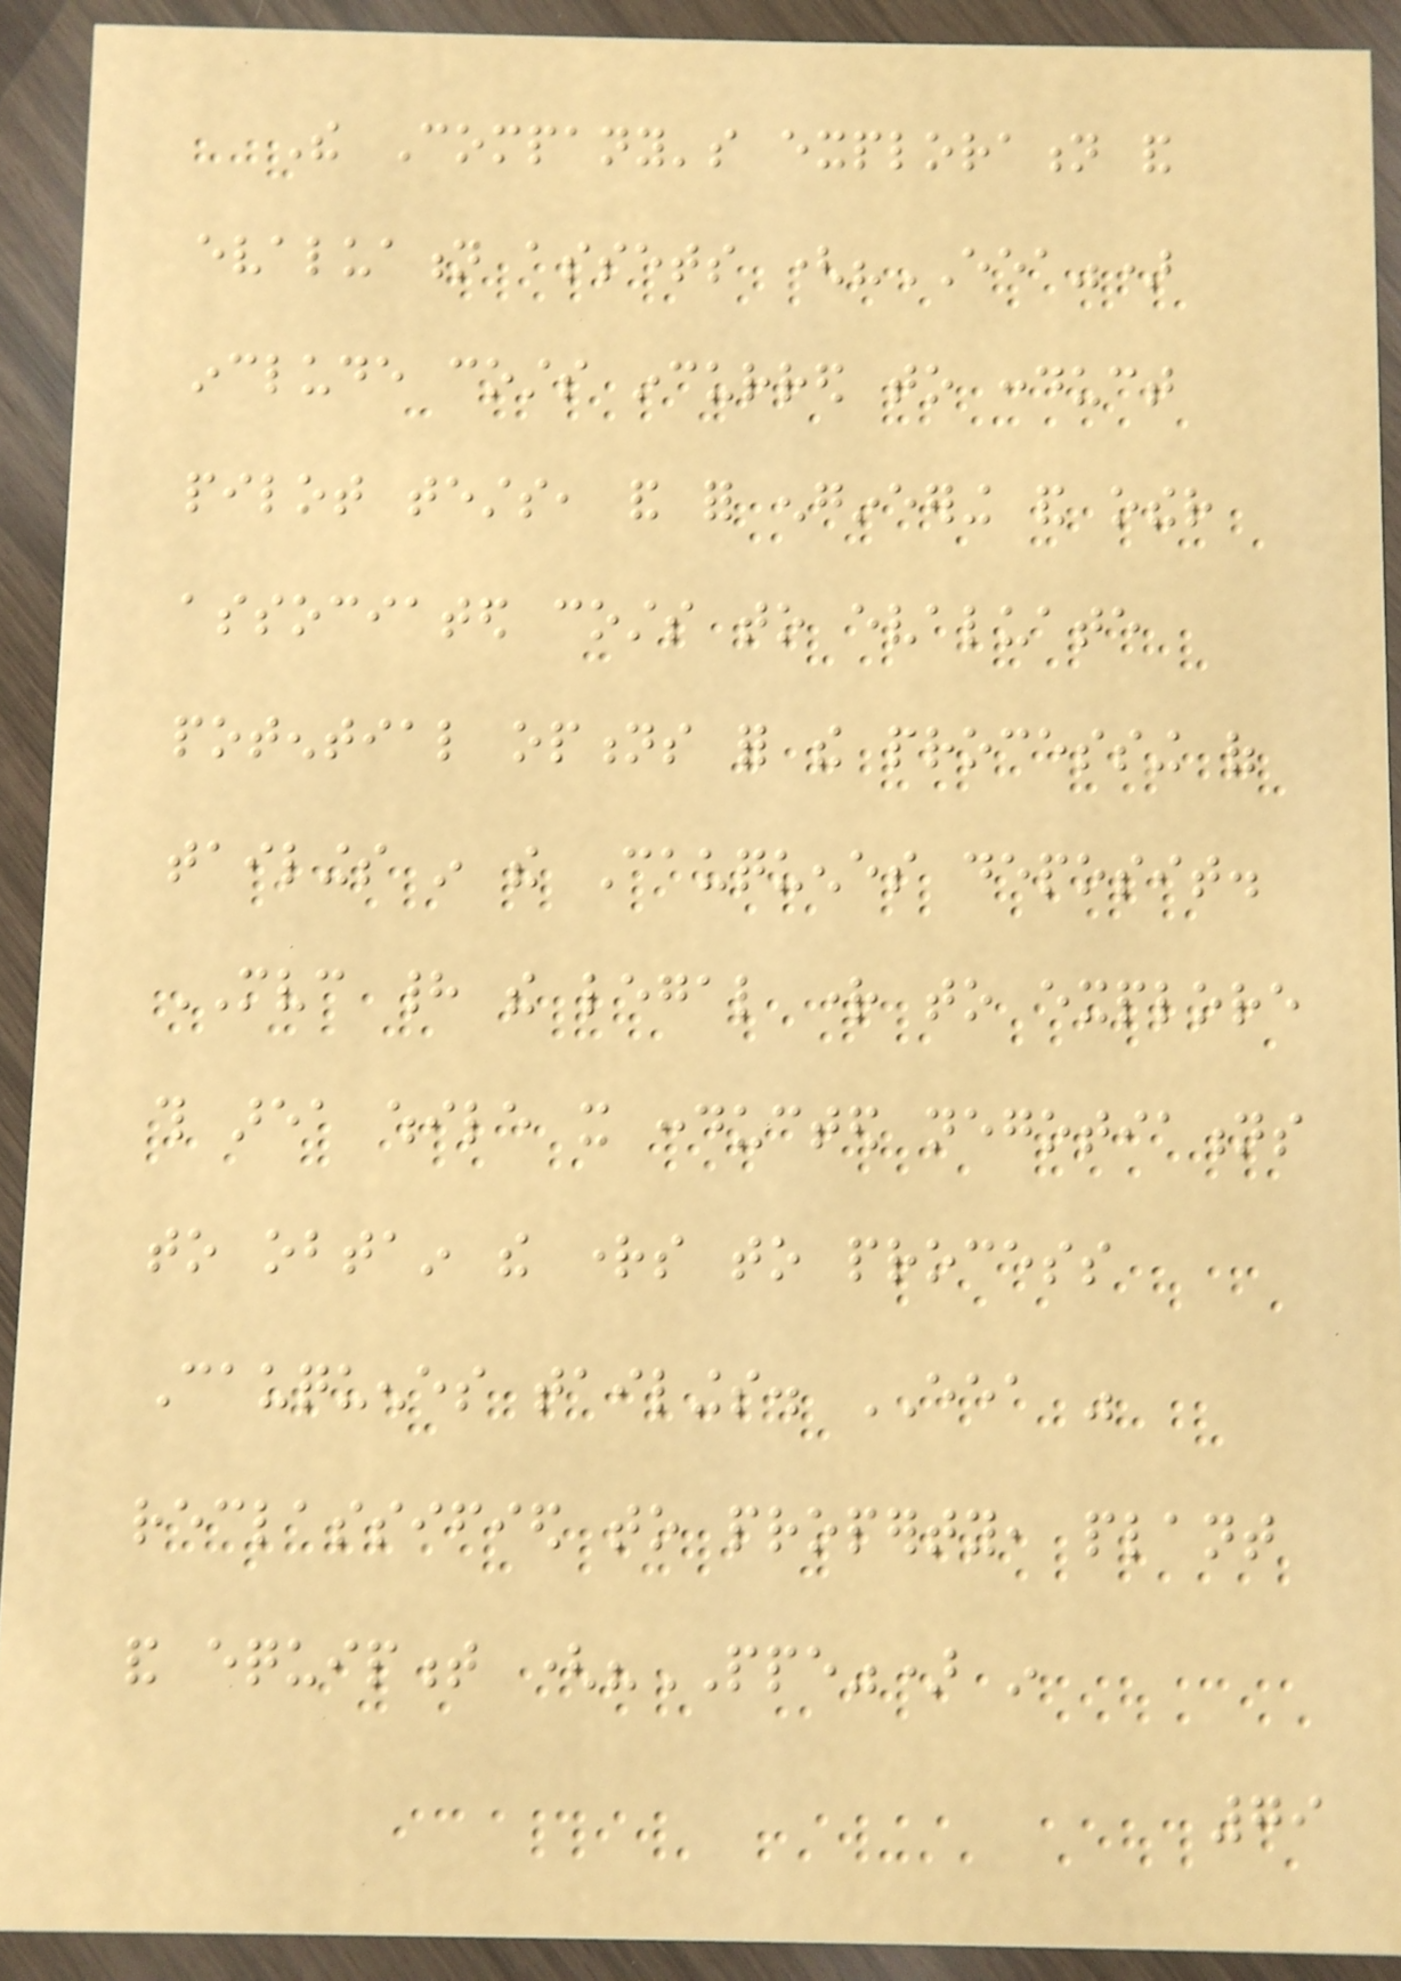The Company's exploration and
evaluation assets ("EEA")
include costs incurred to conduct
pilot tests, and for engineering and other
associated costs to evaluate
potential options for the processing of
tailings in the Cauquenes deposit.
MVC had the legal right to explore
this area while it conducted negotiations
to obtain the rights to process
Cauquenes tailings. EEA was
reclassified to property, plant
and equipment ("PPE") in
79
